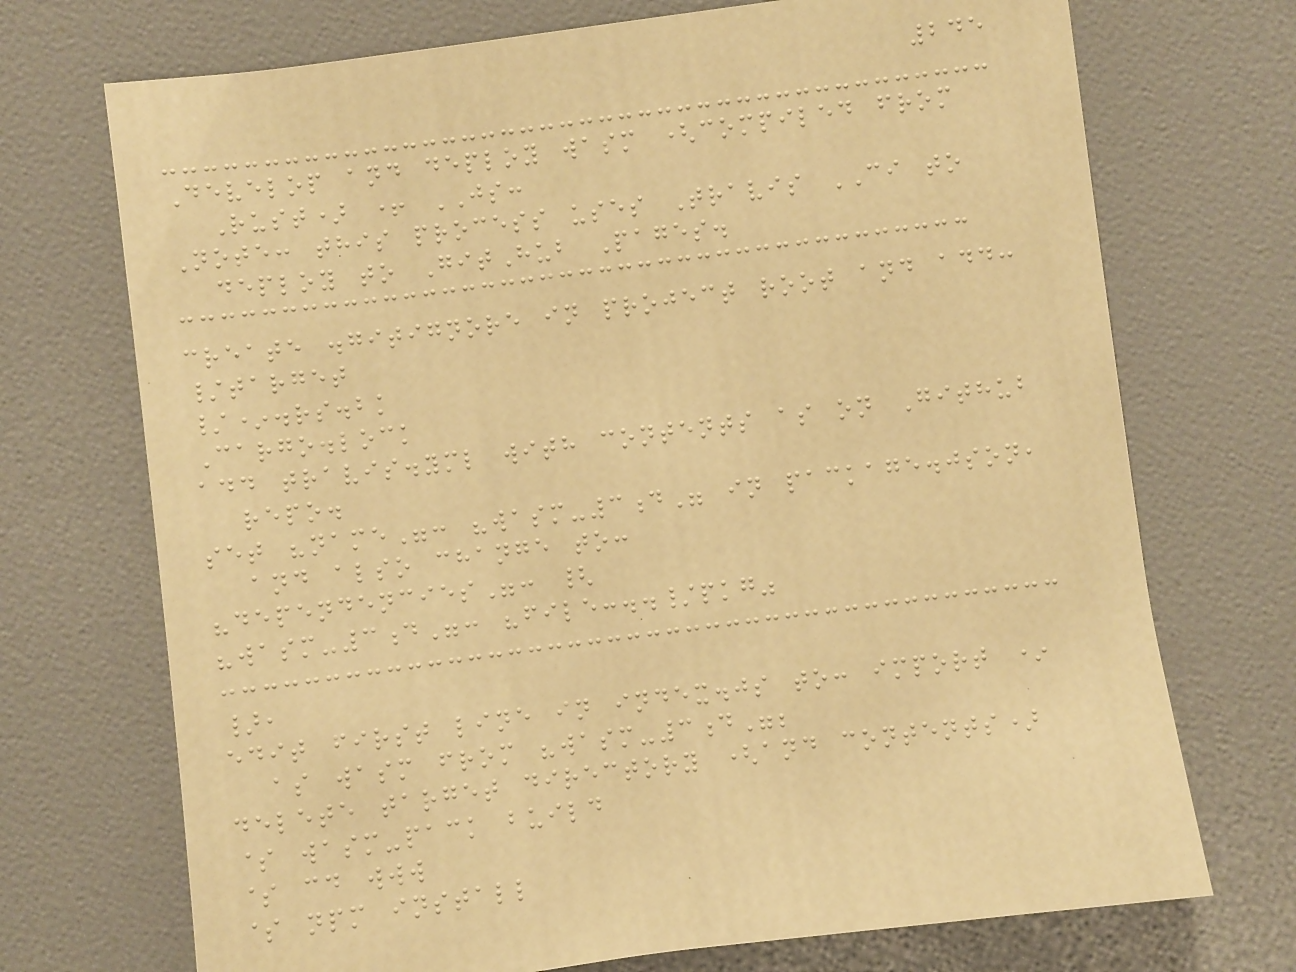245
Develop and deploy wasm (compiled from
Rust) + JS:
Note: this process uses Travis CI to
deploy to GitHub Pages.
create .gitignore in project root and add:
/target
/*.rs.bk
Cargo.lock
add travis.yml with contents as on Github
repo.
set "name": "wasm-3d" in package.json,
and also change to:
"dependencies": {
"wasm-3d": "file:../pkg"
},
edit first line in index.js to: import *
as wasm from "wasm-3d";
delete target directory (and contents)
$ wasm-pack build
$ cd www
$ npm install
